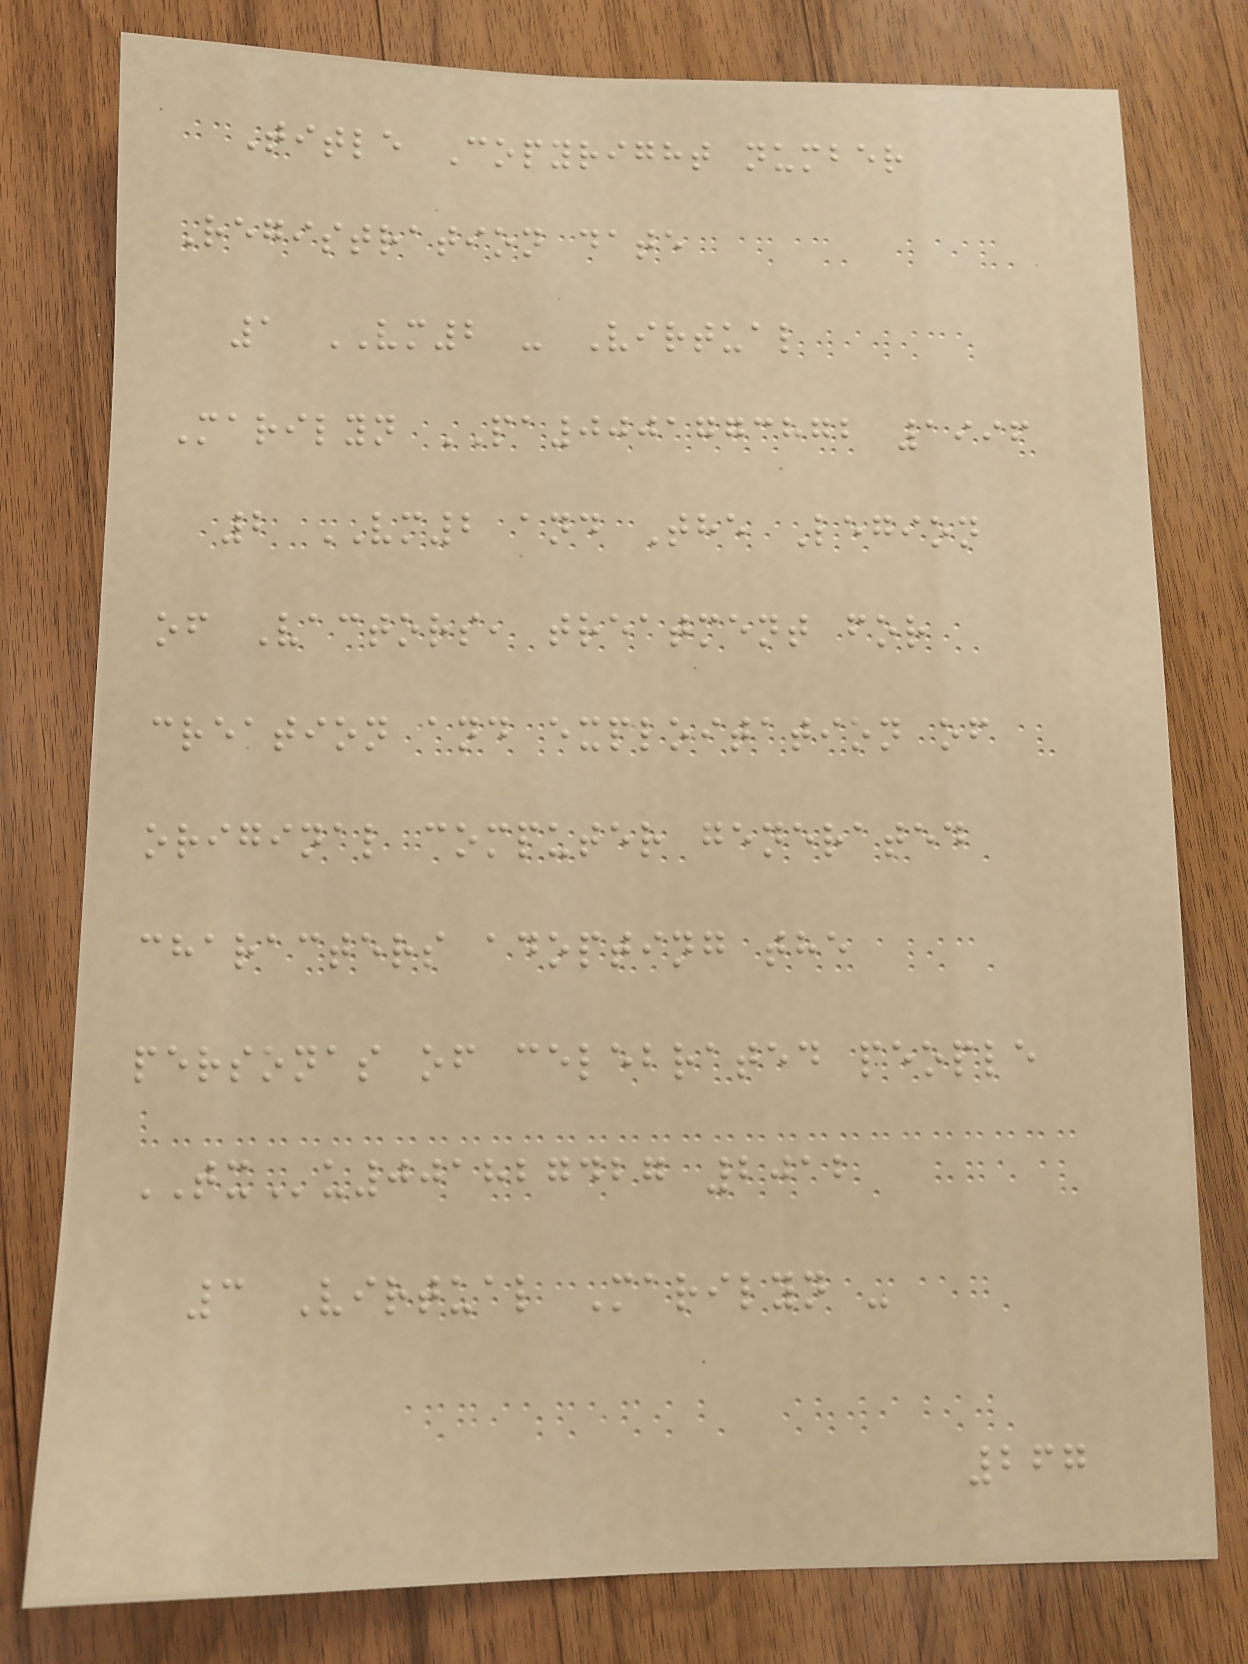Title Copyright number
Registration date
1 VM2 - Virtual
Marilyn PA0001773872 1996
2 VM2 and The Legion
of Vactors, treatment for
creation and exploitation of
original computer generated
characters adopting the
personas of celebrated people
TXu001827427 2012
3 Virtual Marilyn -
267
